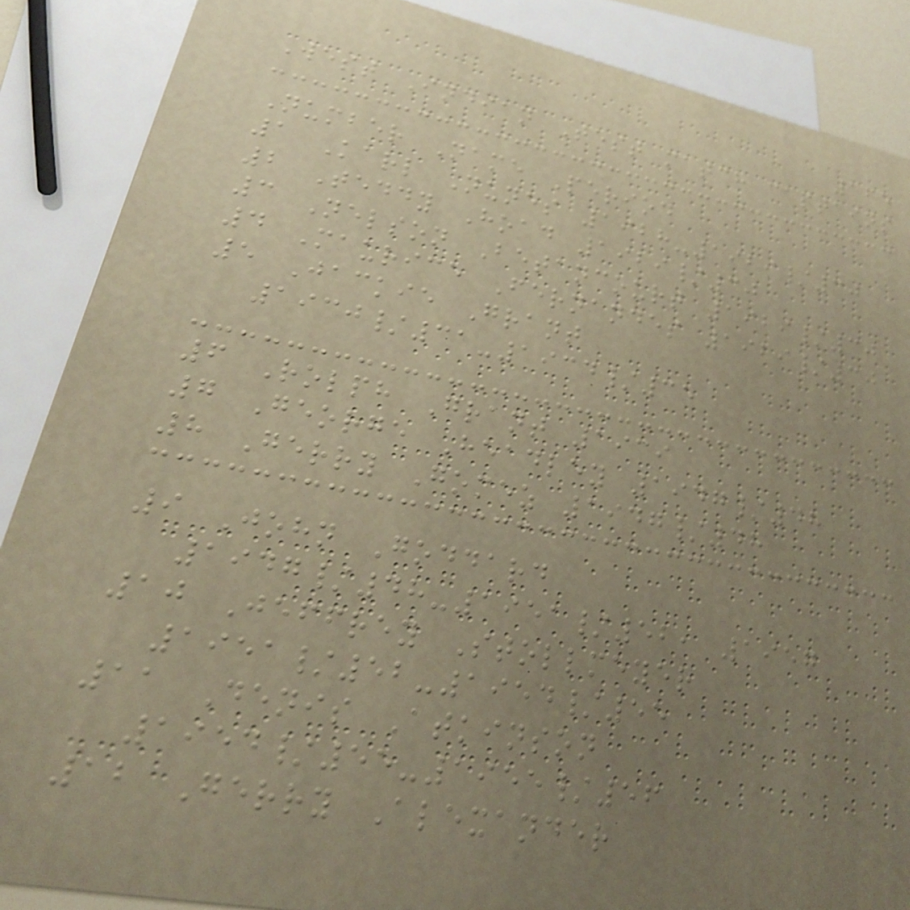165
West Indian Test match captains
Number Name Period
1 Karl Nunes 1928-1929/30
2 Teddy Hoad 1929/30
3 Nelson Betancourt 1929/30
4 Maurice Fernandes 1929/30
5 Jackie Grant
1930/31-1934/35
6 Rolph Grant 1939
7 George Headley 1947/48
8 Gerry Gomez 1947/48
9 John Goddard
1947/48-1951/52, 1957
10 Jeffrey Stollmeyer
1951/52-1954/55
11 Denis Atkinson
1954/55-1955/56
12 Gerry Alexander
